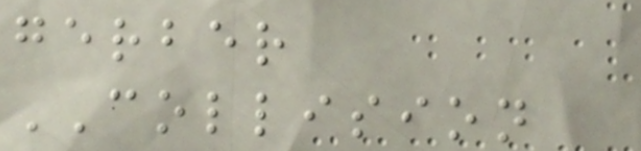gerber
COLLISION
